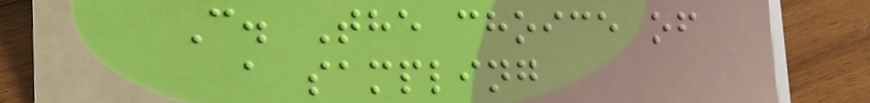C. The choice of
a sampling
